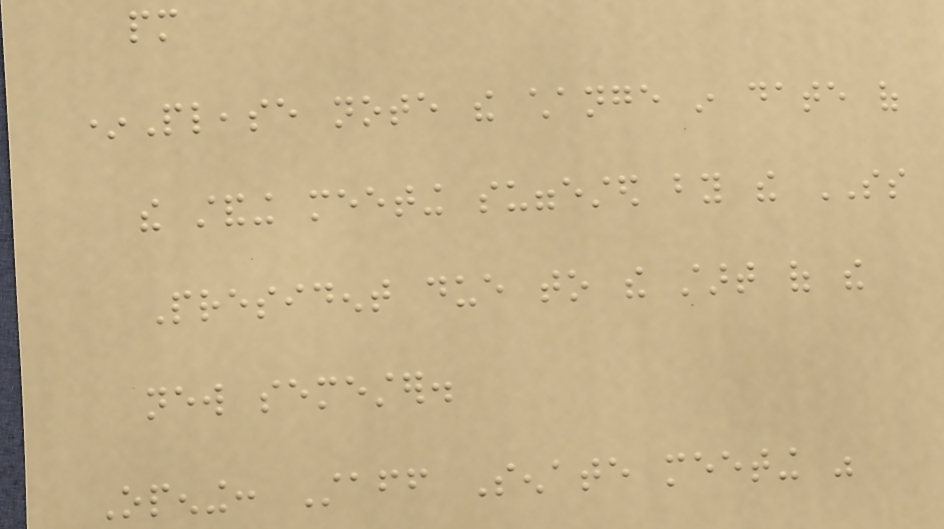pm
*Please note the change in date of
the standing meeting suggested by the SS
President due to the start of the
new semester.
Opening: Staff Senate meeting was
